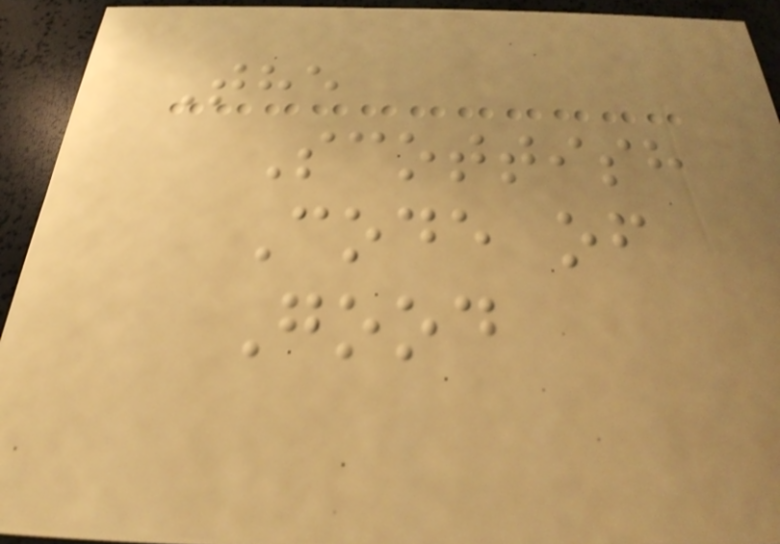The
Scottish
Code of
Good
